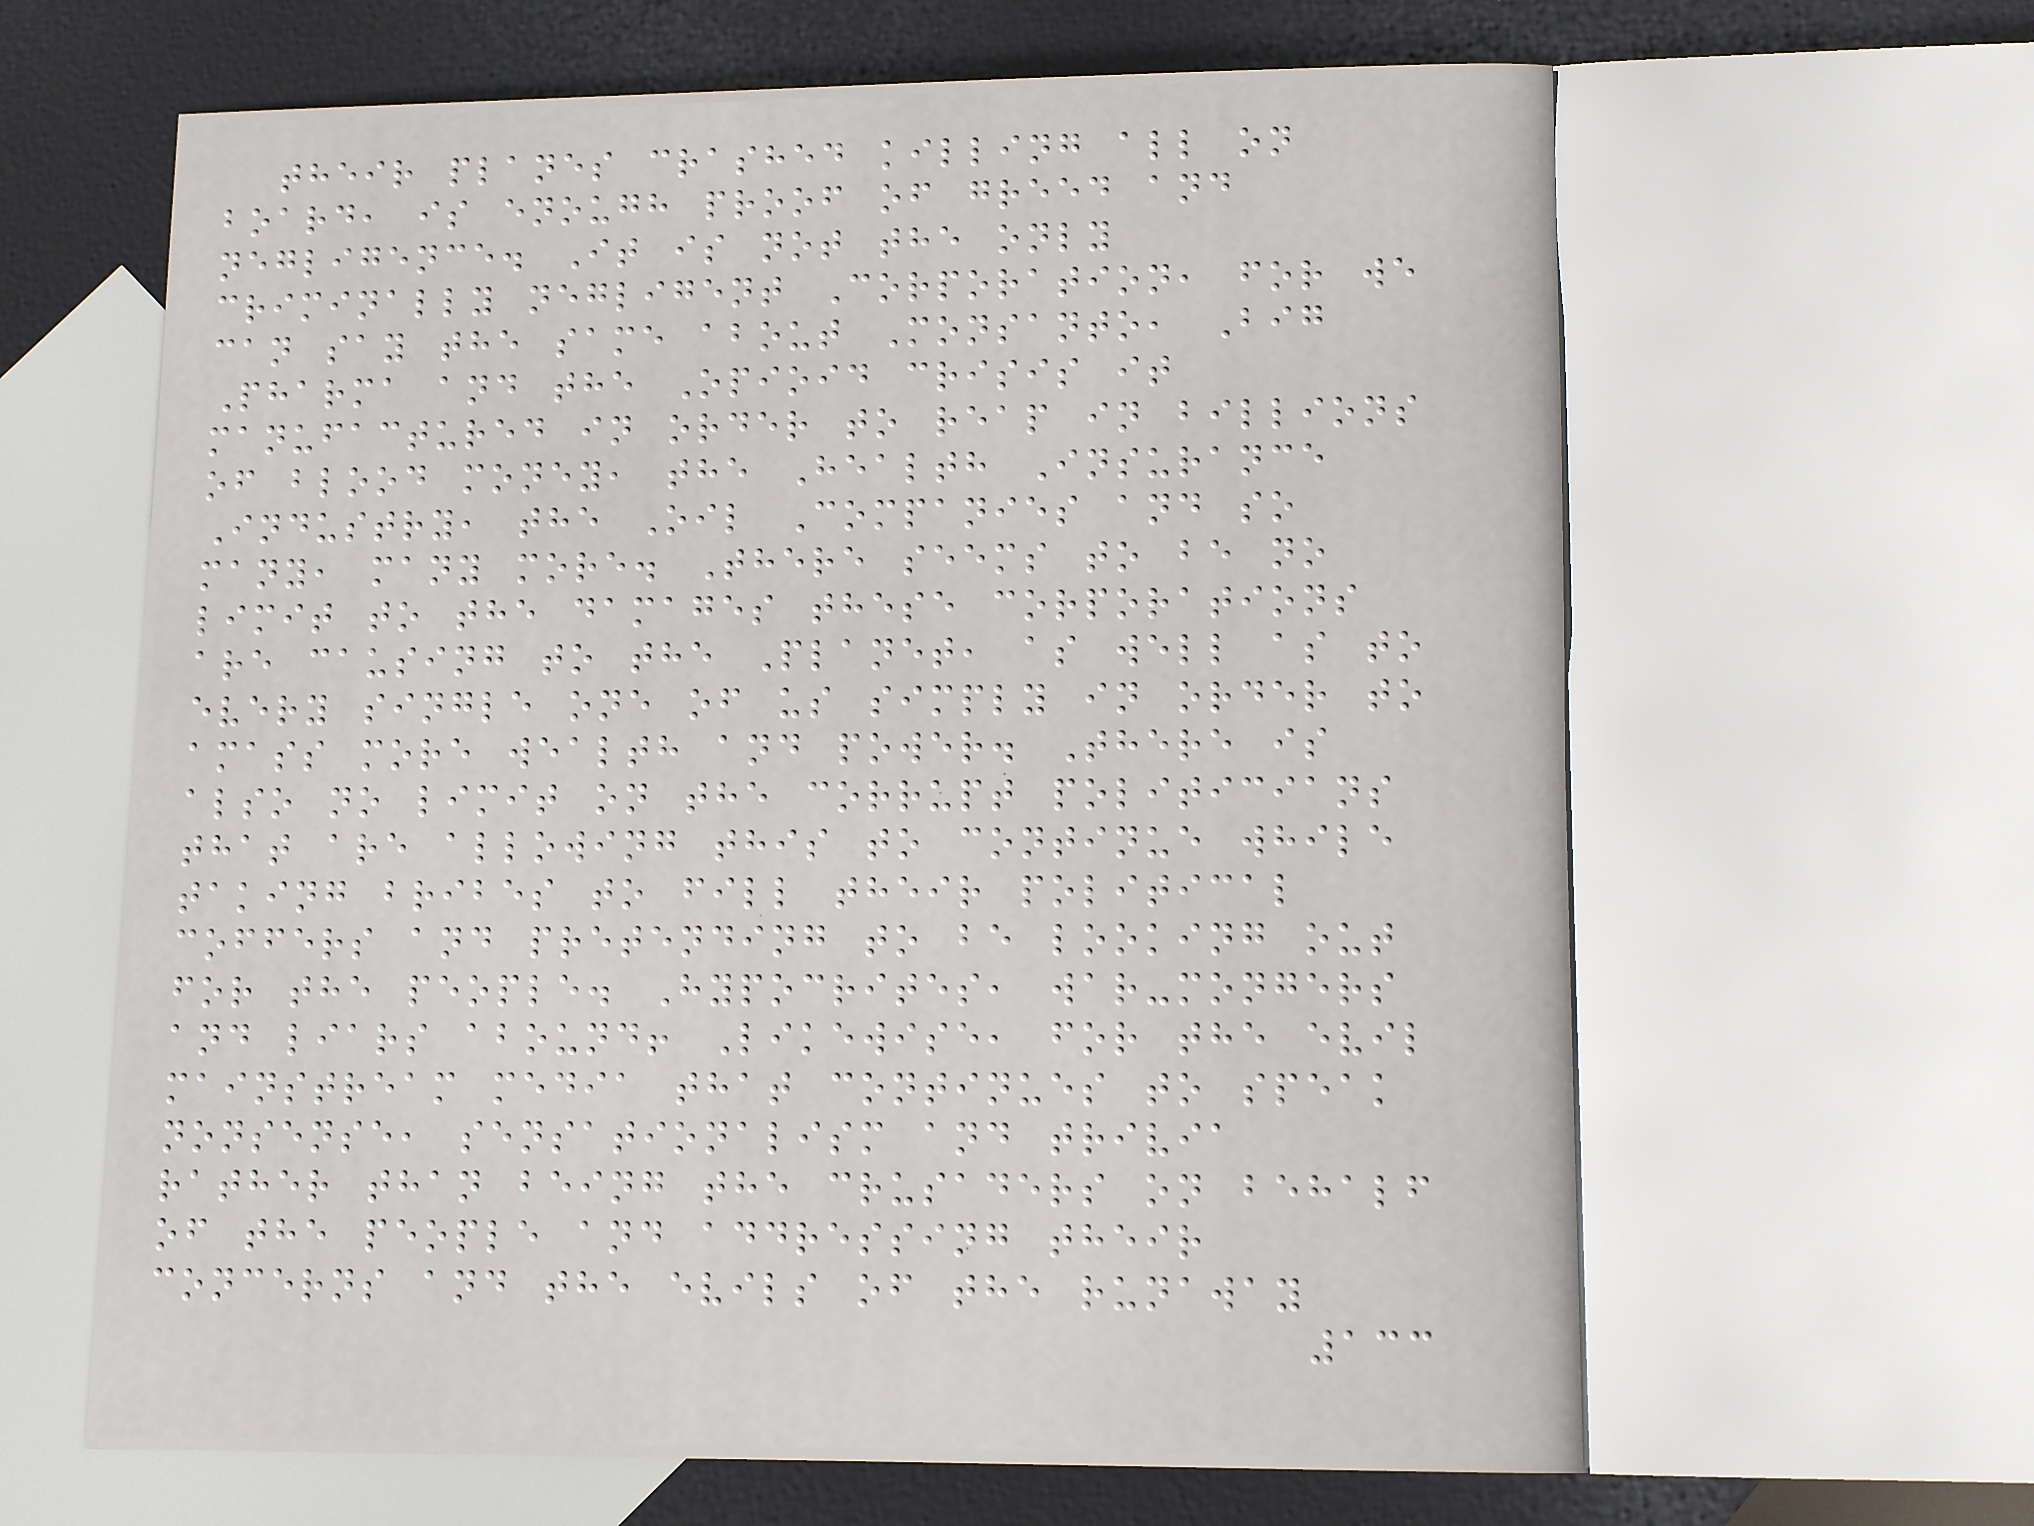their planes crashed killing all on
board, is enough proof of greed and
negligence. It is not the only
criminally negligent Corporation, for we
can say the same about Monsanto, Big
Pharma and the Opioid crisis it
manufactured in order to reap in billions
of blood money, the Health Insurance
Industry, the Oil Companies and so
many, many more. There seems to be no
limit to the damages these corporations
are causing to the Planet, as well as to
every single one of us simply in order to
amass more wealth and power. There is
also no limit on the corrupt politicians
that are allowing this to continue while
taking bribes to fill their political
coffers and pretending to be looking out
for the people. Hypocrites, war-mongers
and liars abound! Likewise, for the evil
mainstream media that continues to speak
nonsense, sensationalism and trivia
rather than being the crusaders on behalf
of the people and addressing their
concerns and the evils of the runaway
133
